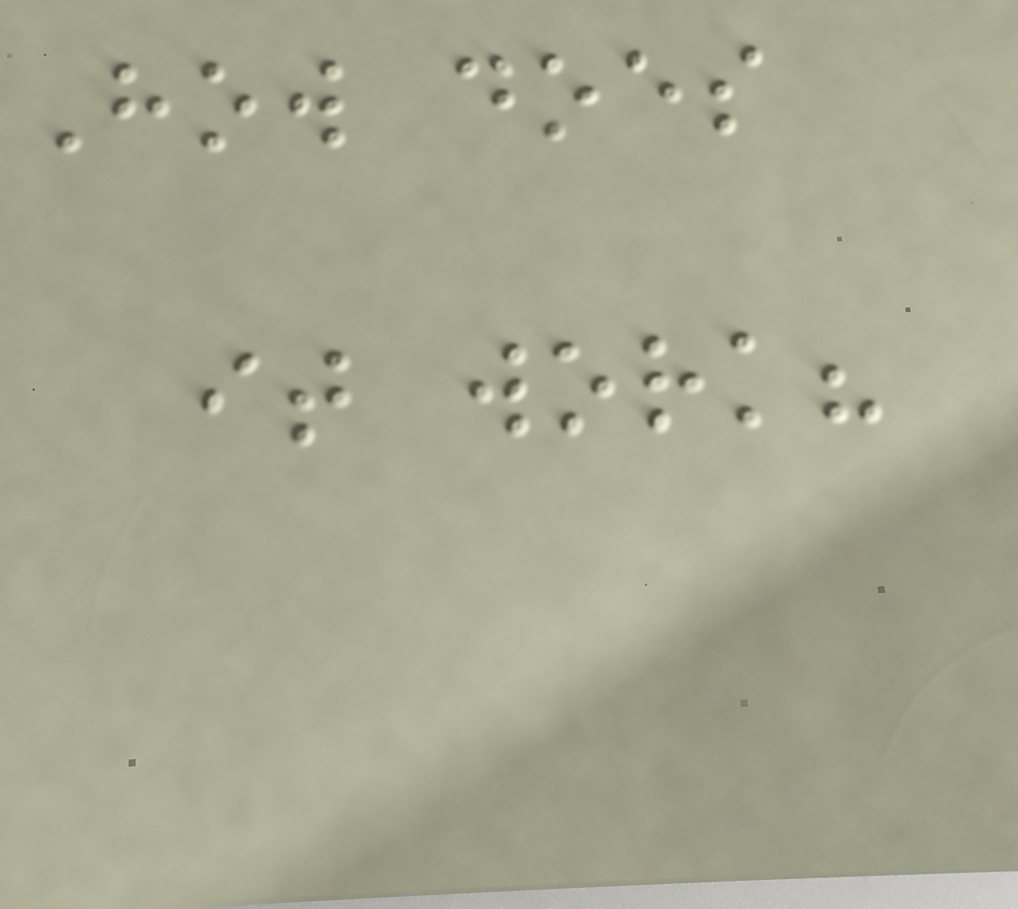How does
it work?
